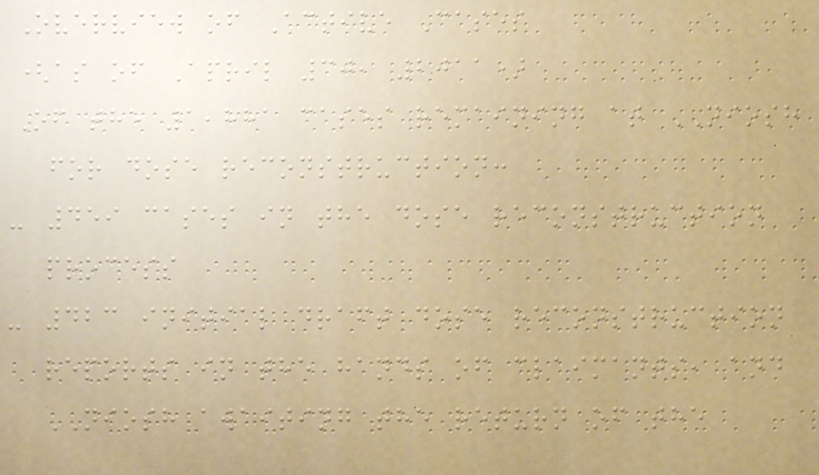Overview of Active Cases
(as of April 30, 2011)
Of the 1,881 cases remaining at NIOSH
for dose reconstruction:
- 459 cases in the dose reconstruction
process
- 423 initial draft dose reconstruction
reports in the hands of claimants, and
NIOSH awaiting the return of the
